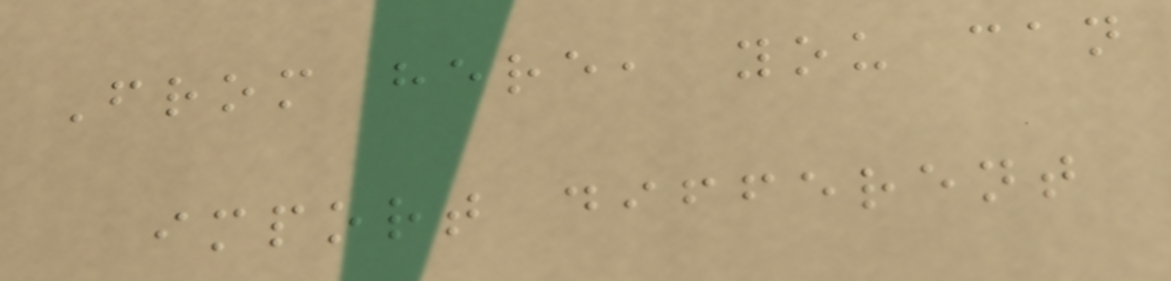From here, you can
import different
